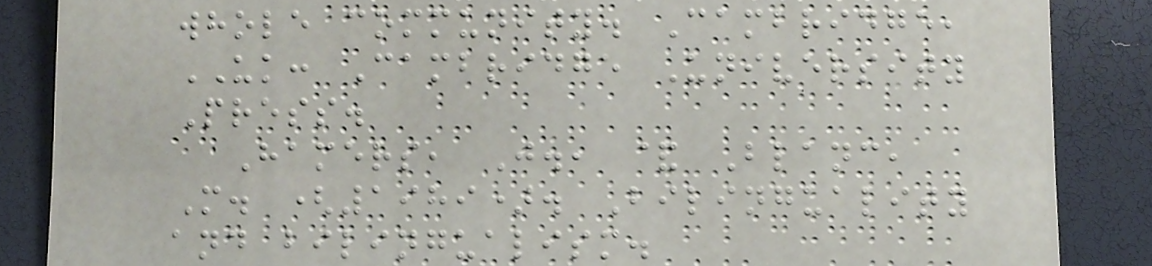whole community. Cambridge,
UK: Cambridge University
Press.
Hamers, J., & Blanc,
M. (1989). Bilinguality
and bilingualism.
